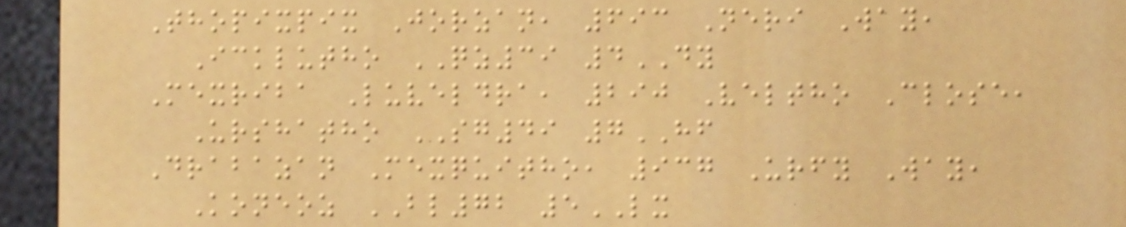Thopixpix Jorzan, 693 Neri Way,
Icklutho QZ39 4DY
Mexriba Luveldra, 290 Veltho Close,
Urshatho SG49 7HF
Drabazan Mexquitho, 937 Urfy Way,
Koneoz BL72 5LX
